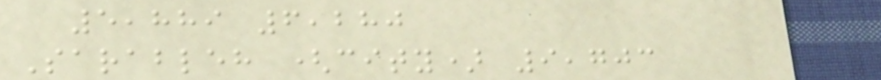5,889 6,280
Sarableh (city) 9,703
